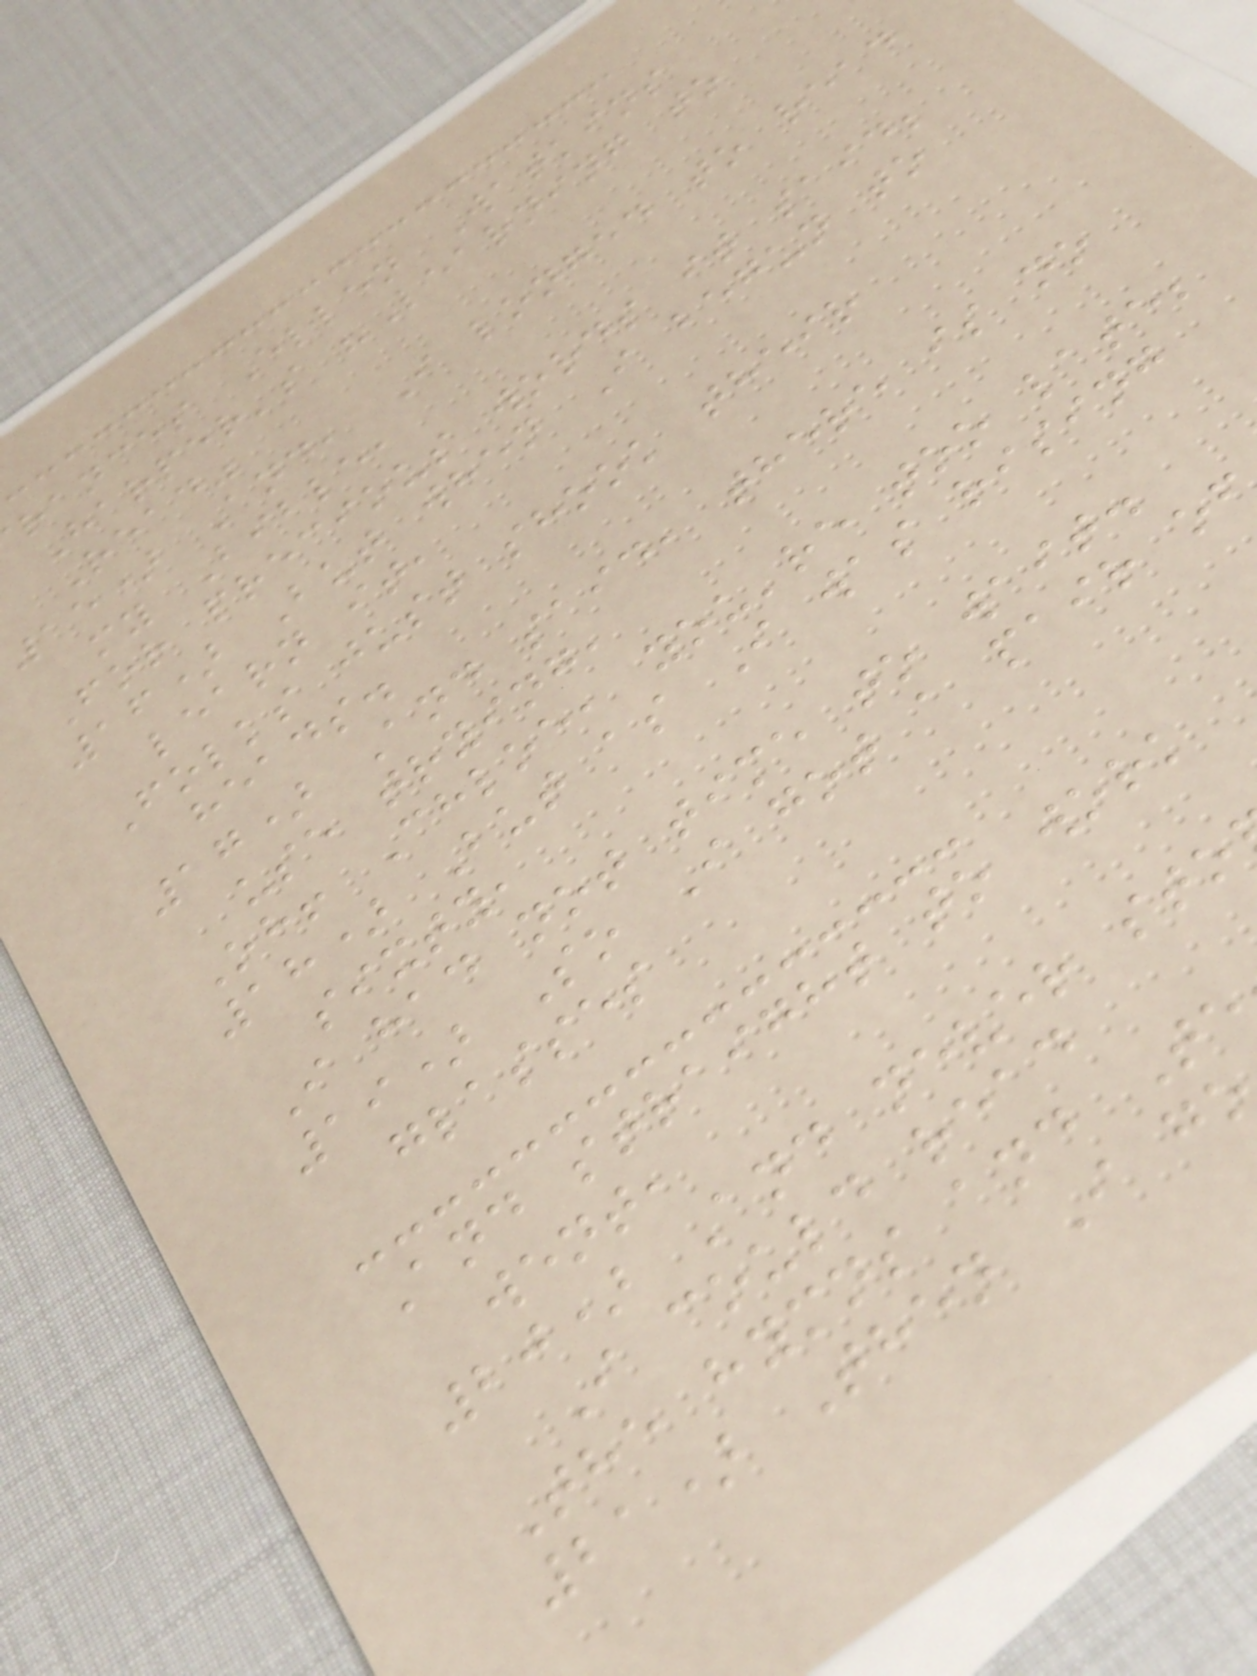rances Ellen Watkins
Harper's "Learning to
Read"
15) And, I longed to read
my Bible,
For precious words it said;
16) But when I begun to
learn it,
Folks just shook their
heads.
17) And said, there is no
use trying,
Oh! Chloe, you're too late;
18) But as I was rising
sixty,
I had not time to wait.
19) So I got a pair o
glasses
And straight to work
went,
20) And never sto
I could read
The hymns and Te
21) Then I g
